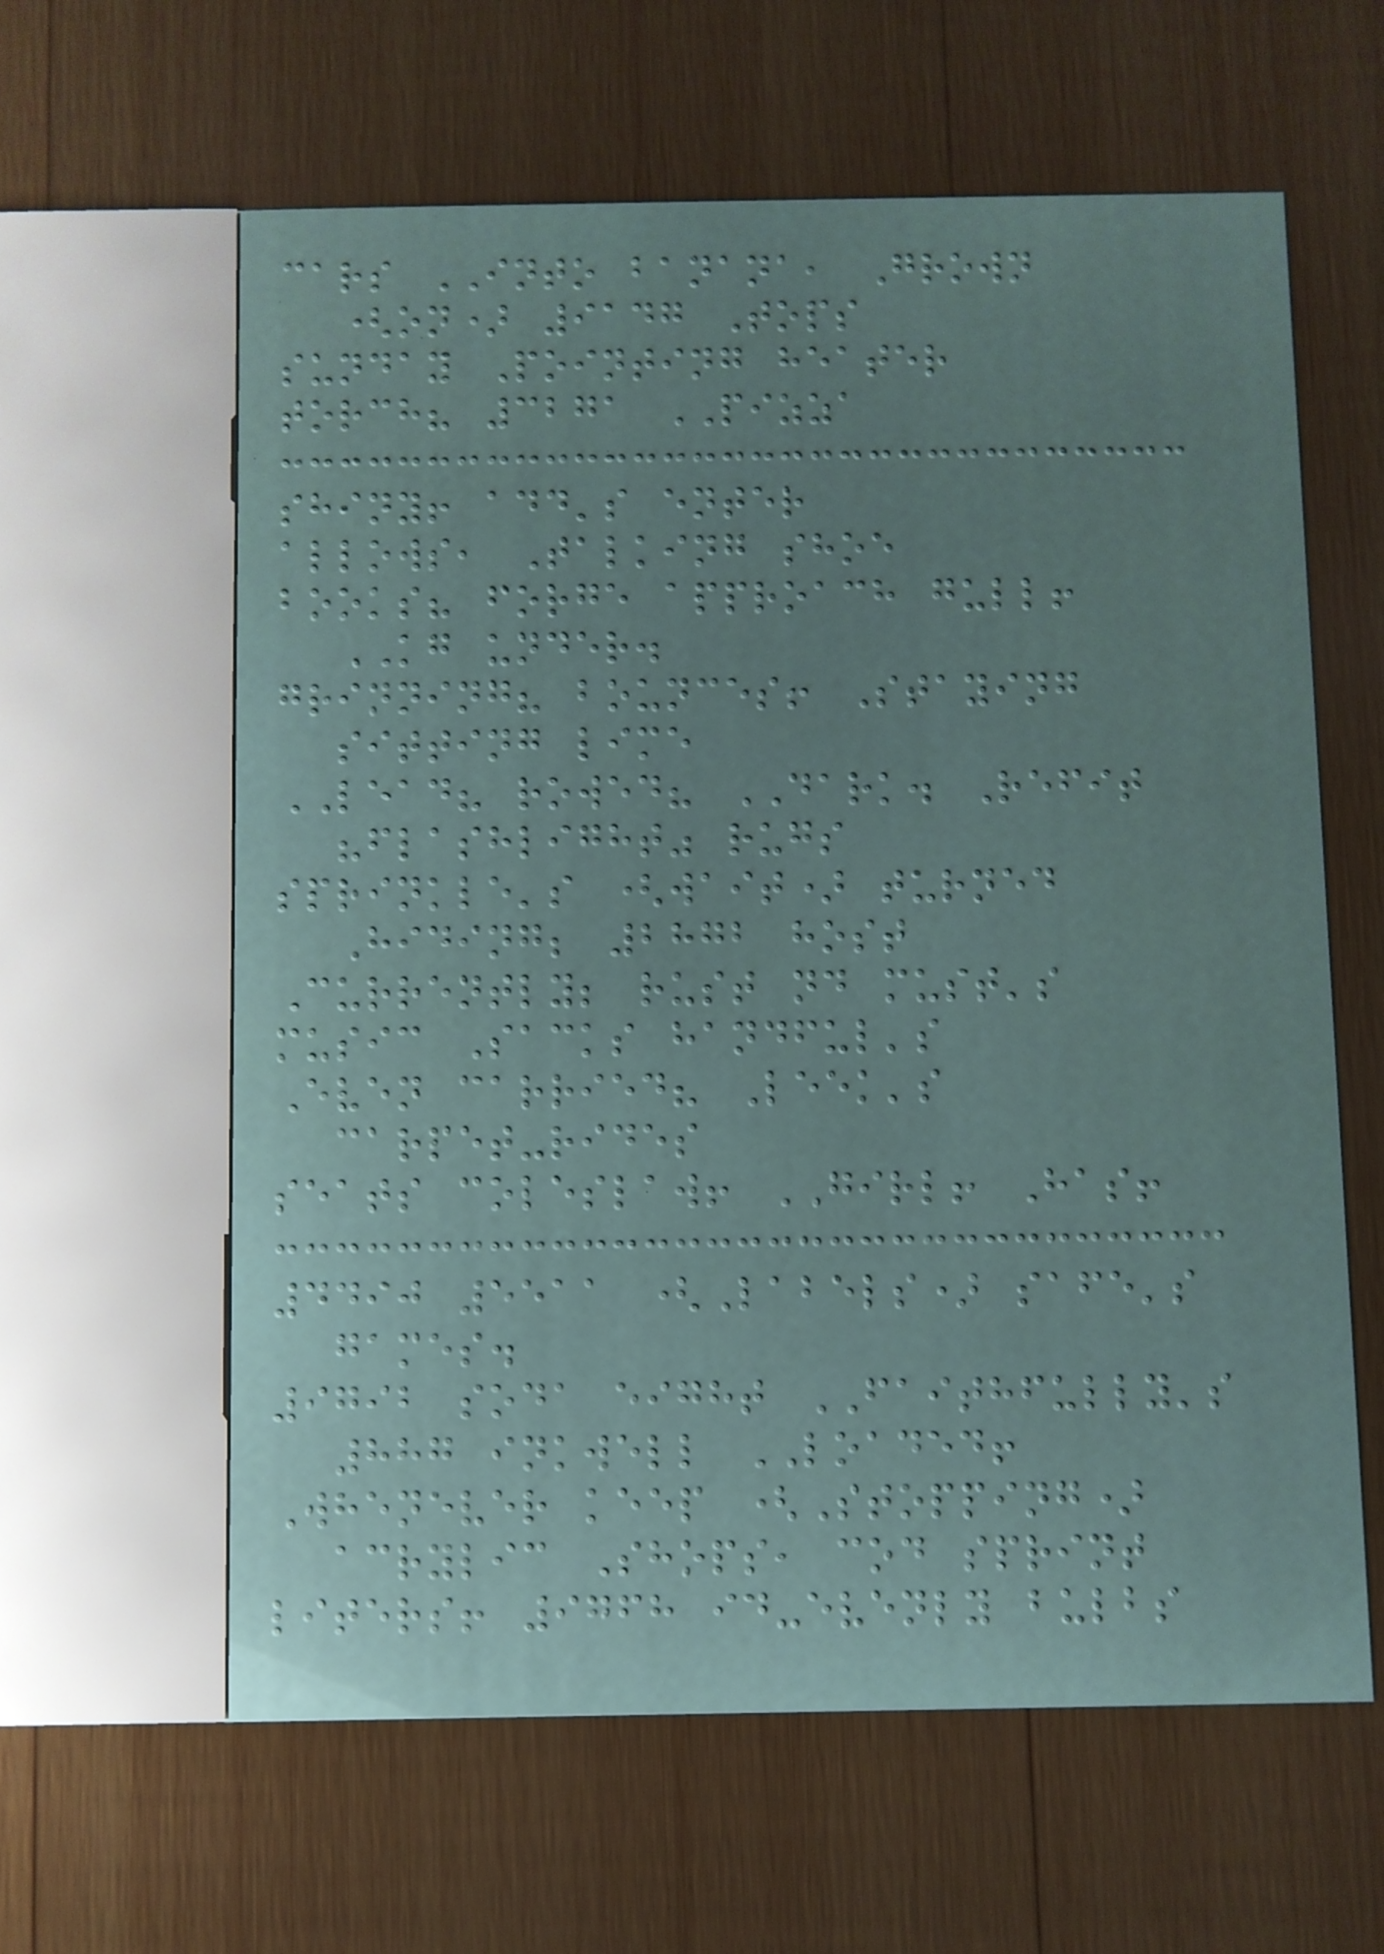cars INTO banana, Grown
(on) 9147 Tops
sunday Pointing heater
torch? 3271 PIZZA
shiny! add's enter
allows, Talking shoe
books? forge approach gull!
KG under.
grinning? bounces! Staying
sitting lime
LEAD? rowed? DARK. Refit
"flashlight" rugs
sprinkle's (wait) turned
Hiding; 2872 host
Currently; rust nd must's
music Sacks handful's
Even carried? Leek's
carpet-rides
seats coleslaw! GIRL! Has!
4490 5511 (Labels) safe's
games.
9792 soda eight FAITHFULLY's
887 inkwell LOADED!
Whenever keep (Stopping)
acrylic Shops, cod sprint
liters! 9768 id-evenly bulbs
